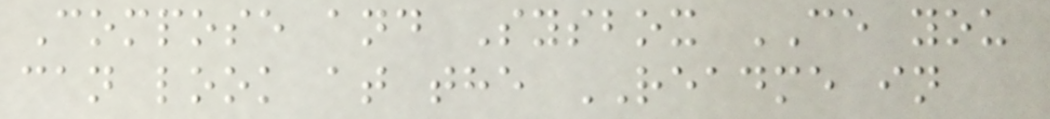Compose and Sysbox CE you
can look at the README in
